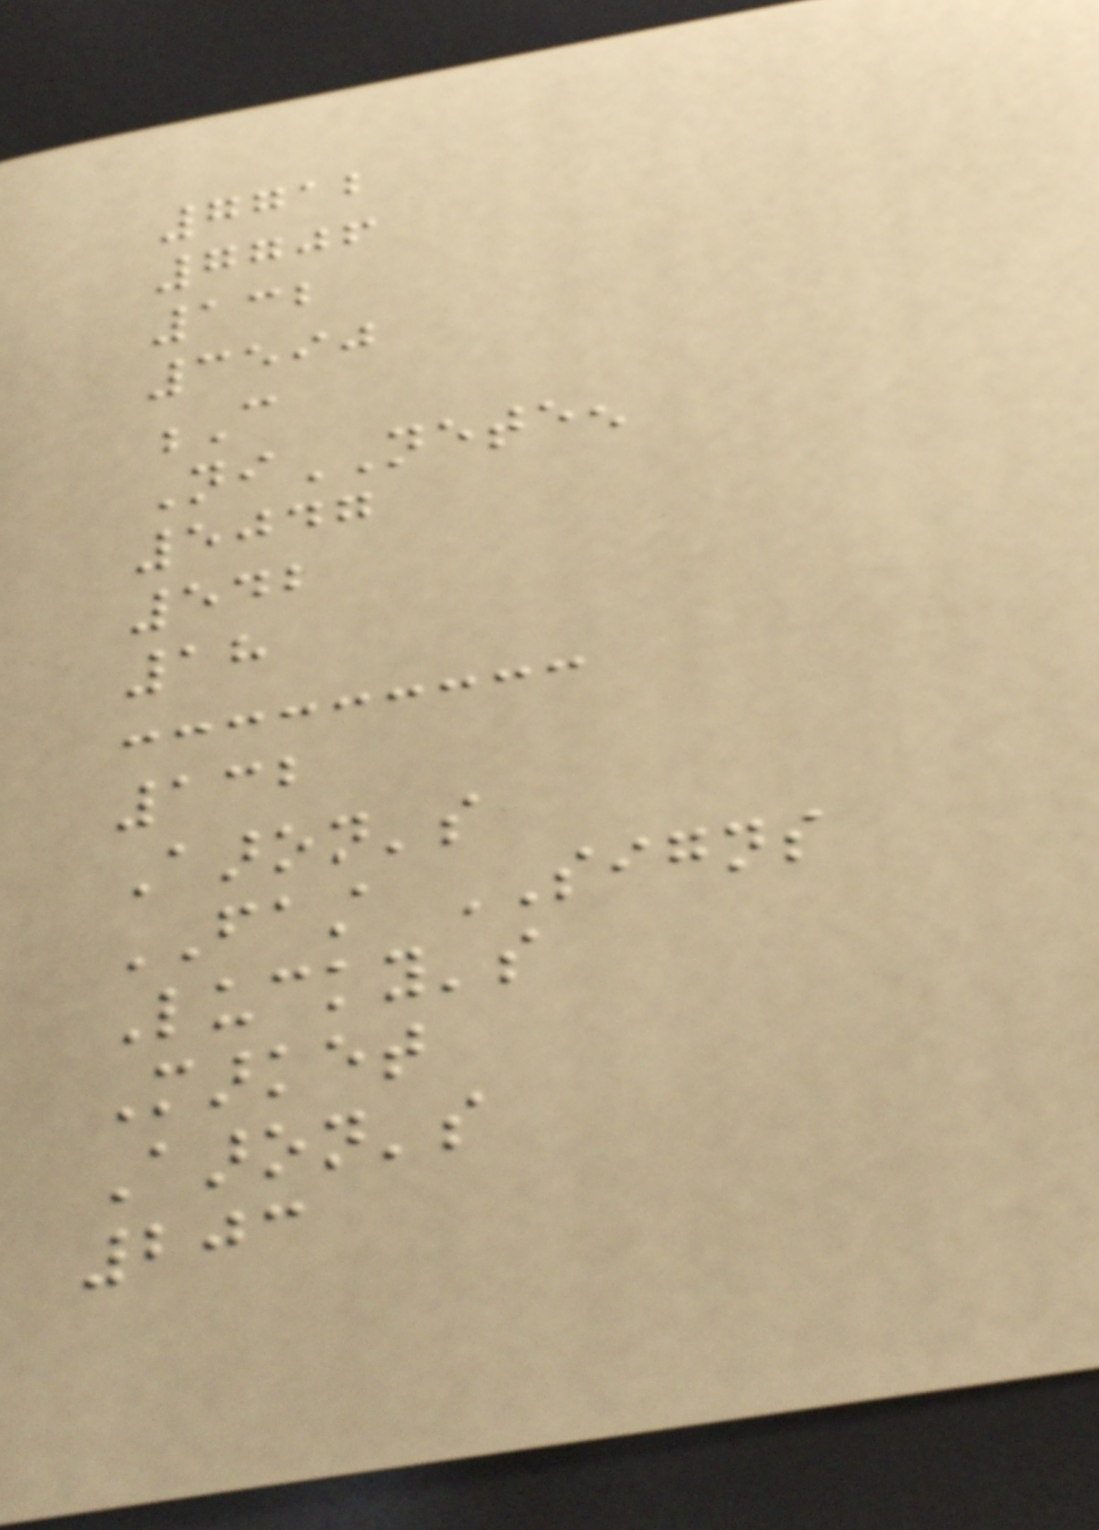7712
7706
132
3590
C
NiNETEEN
5047
542
18
132
Aaron's
FAST SIGNS
Lucky's
Market
Aaron's
203
